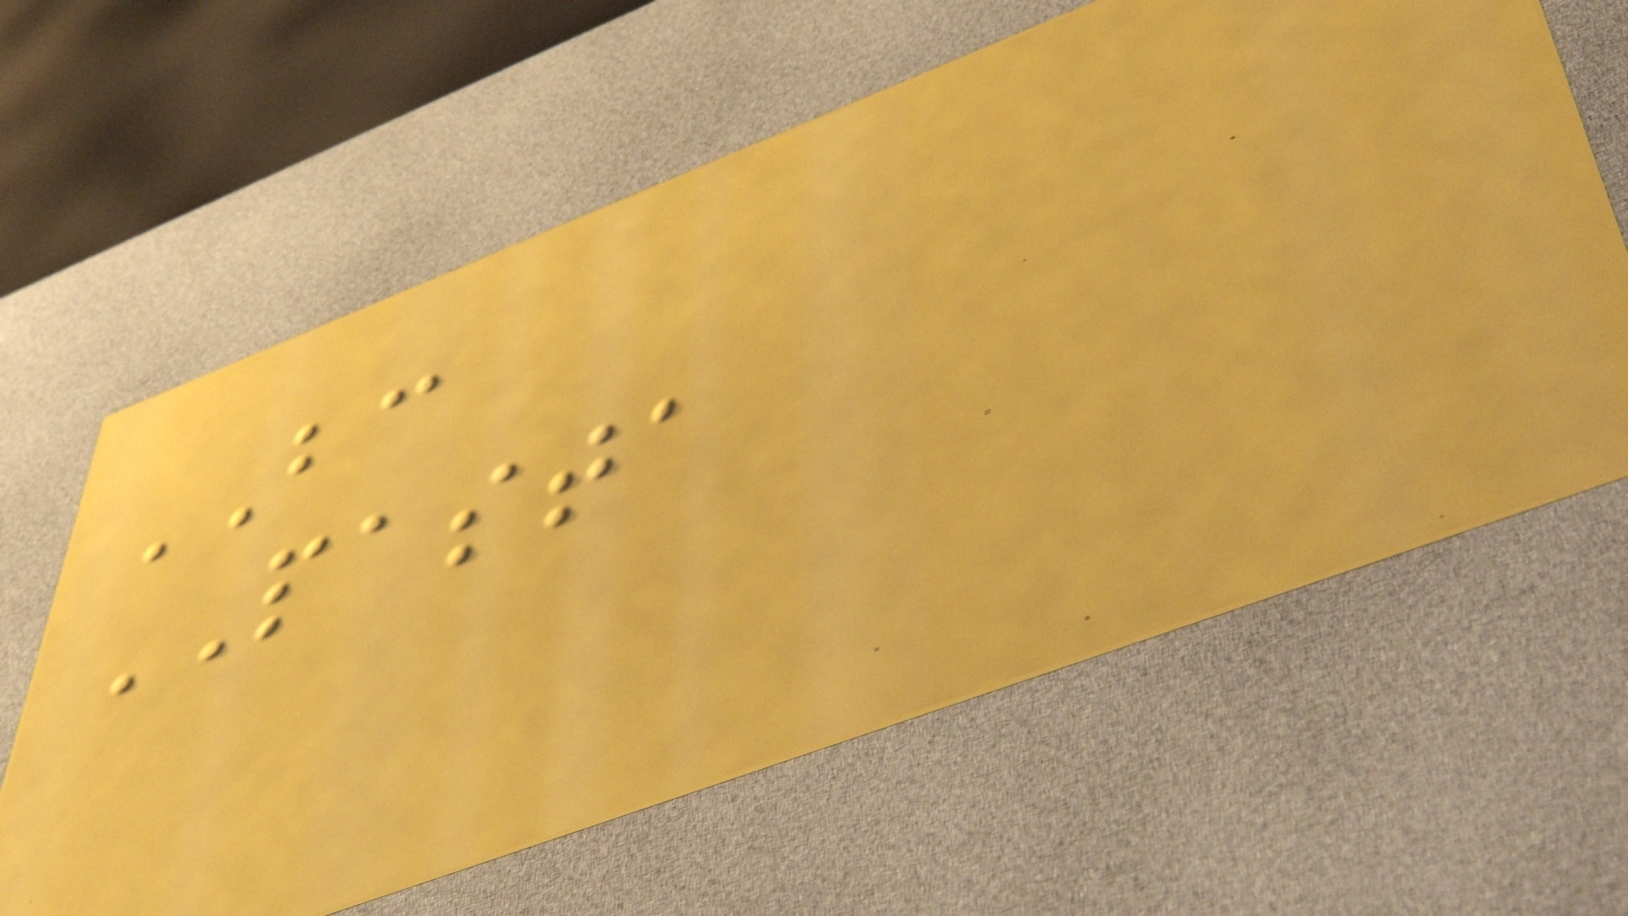BC
PASTA
